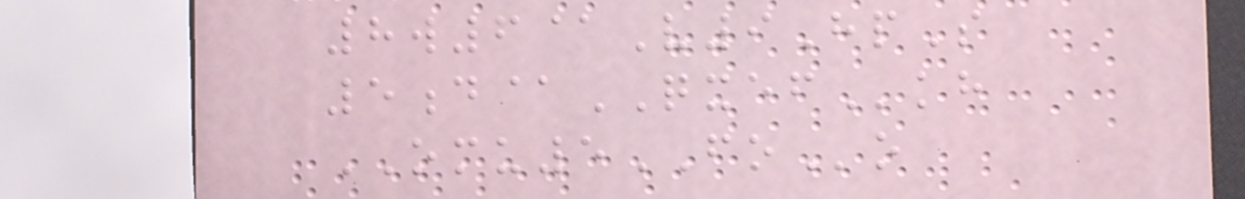8w6@V9HpS
5d@QXEFkh
OMU5FOo
